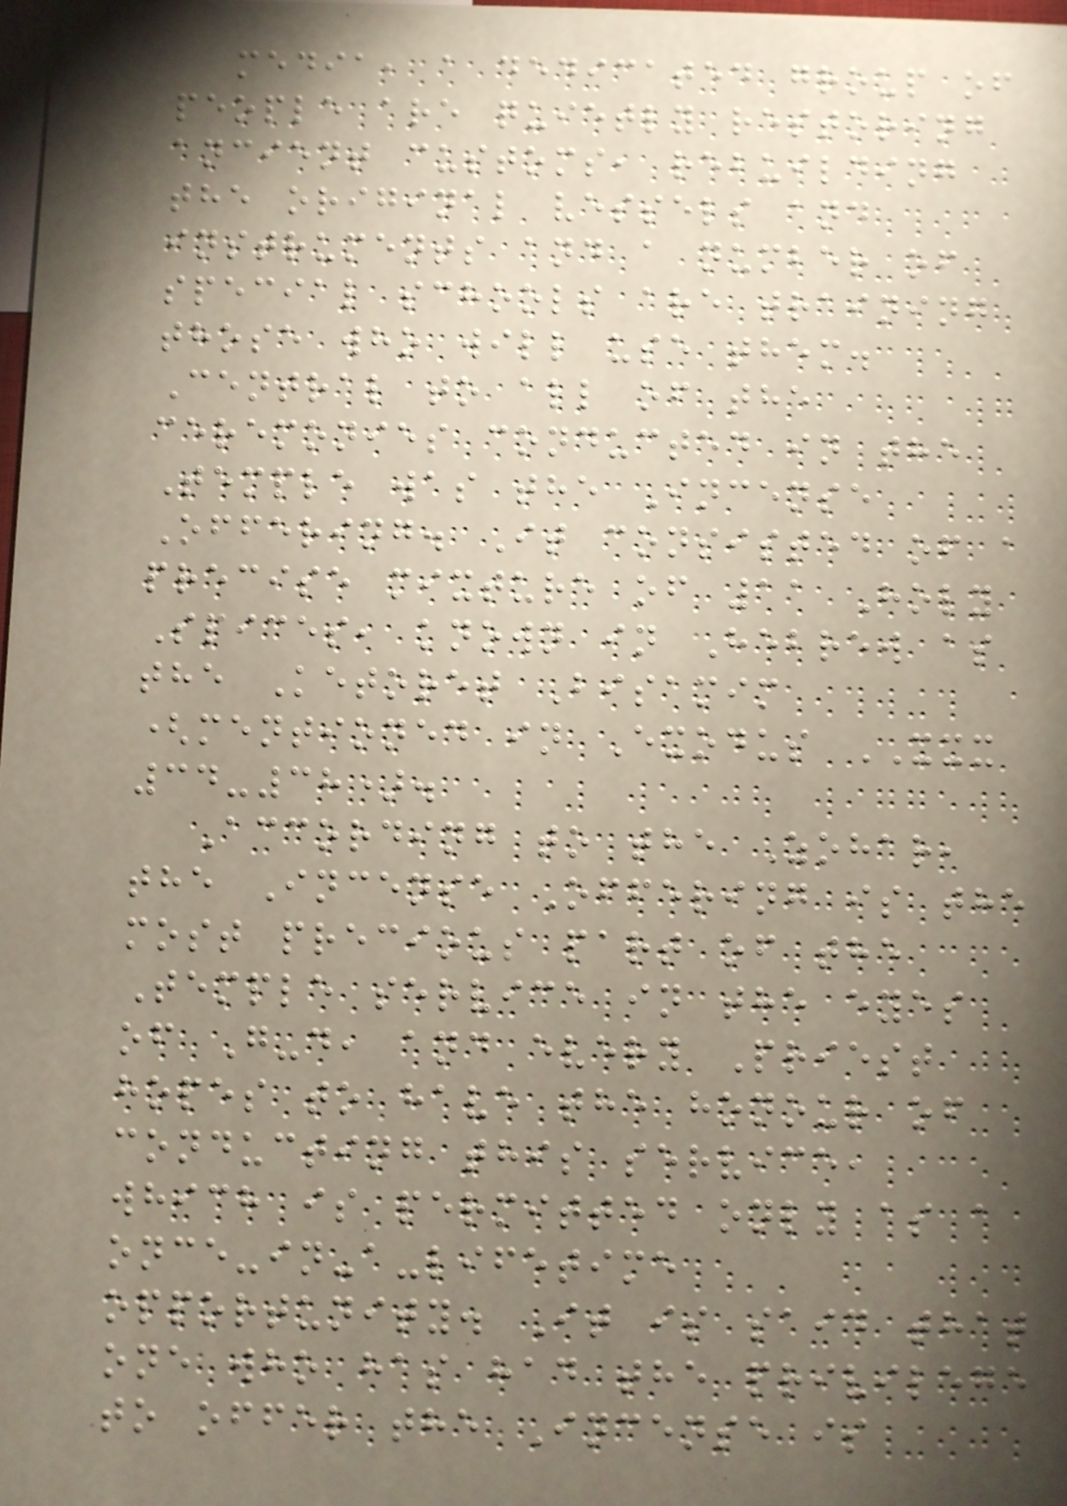media, a dedicated group of
people are quietly restoring
ancient customs, rebuilding
the original vessels and
instruments and a number of
special schools are training
those who will use them.
Central to all of the
ceremonies conducted in the
Temple was the Incense
Offering. It consisted of a
precise mixture of 11 Holy
Spices, known in Hebrew as
the Ketoret Bisamim
(mentioned in Exodus XXX
34-38).
According to the Zohar,
the Incense Offering is the
most precious part of the
Temple service in the eyes
of G-d, and every Priest
hopes to have the honour of
conducting this service,
which is permitted only as a
once-in-a-lifetime
opportunity. It is said that
one who has had the privilege
to offer the Incense is
